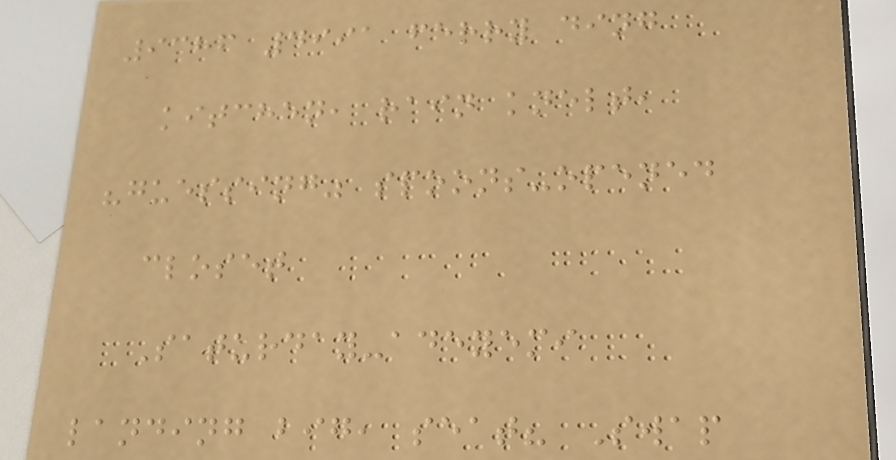9386 4991 ferry ding
kitchen, rain knelt,
"guessing" spoons-opened
closet
Saturday-adeyemi
landing big, seat? Swap
